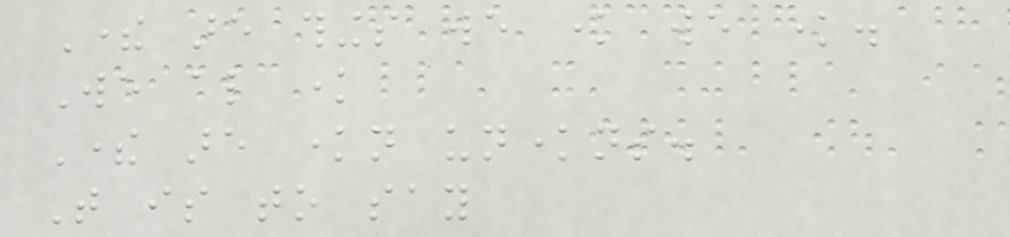There are things we know we know.
We also know
There are known unknowns.
That is to say
